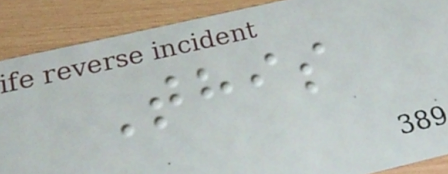This
